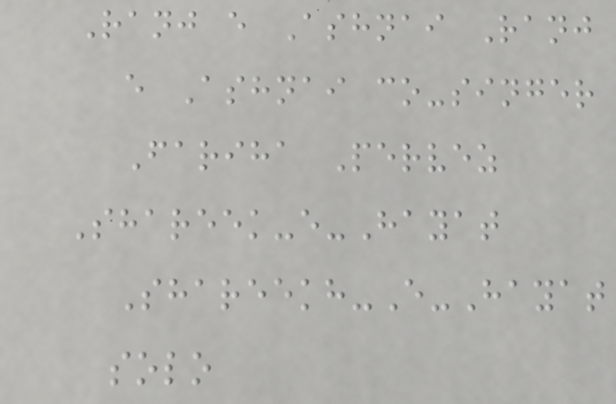Ranj e Ashnai Ranj
e Ashnai co-singer
Fariha Pervez
Shareek-e-Hayat
Shareekh-E-Hayat
solo
